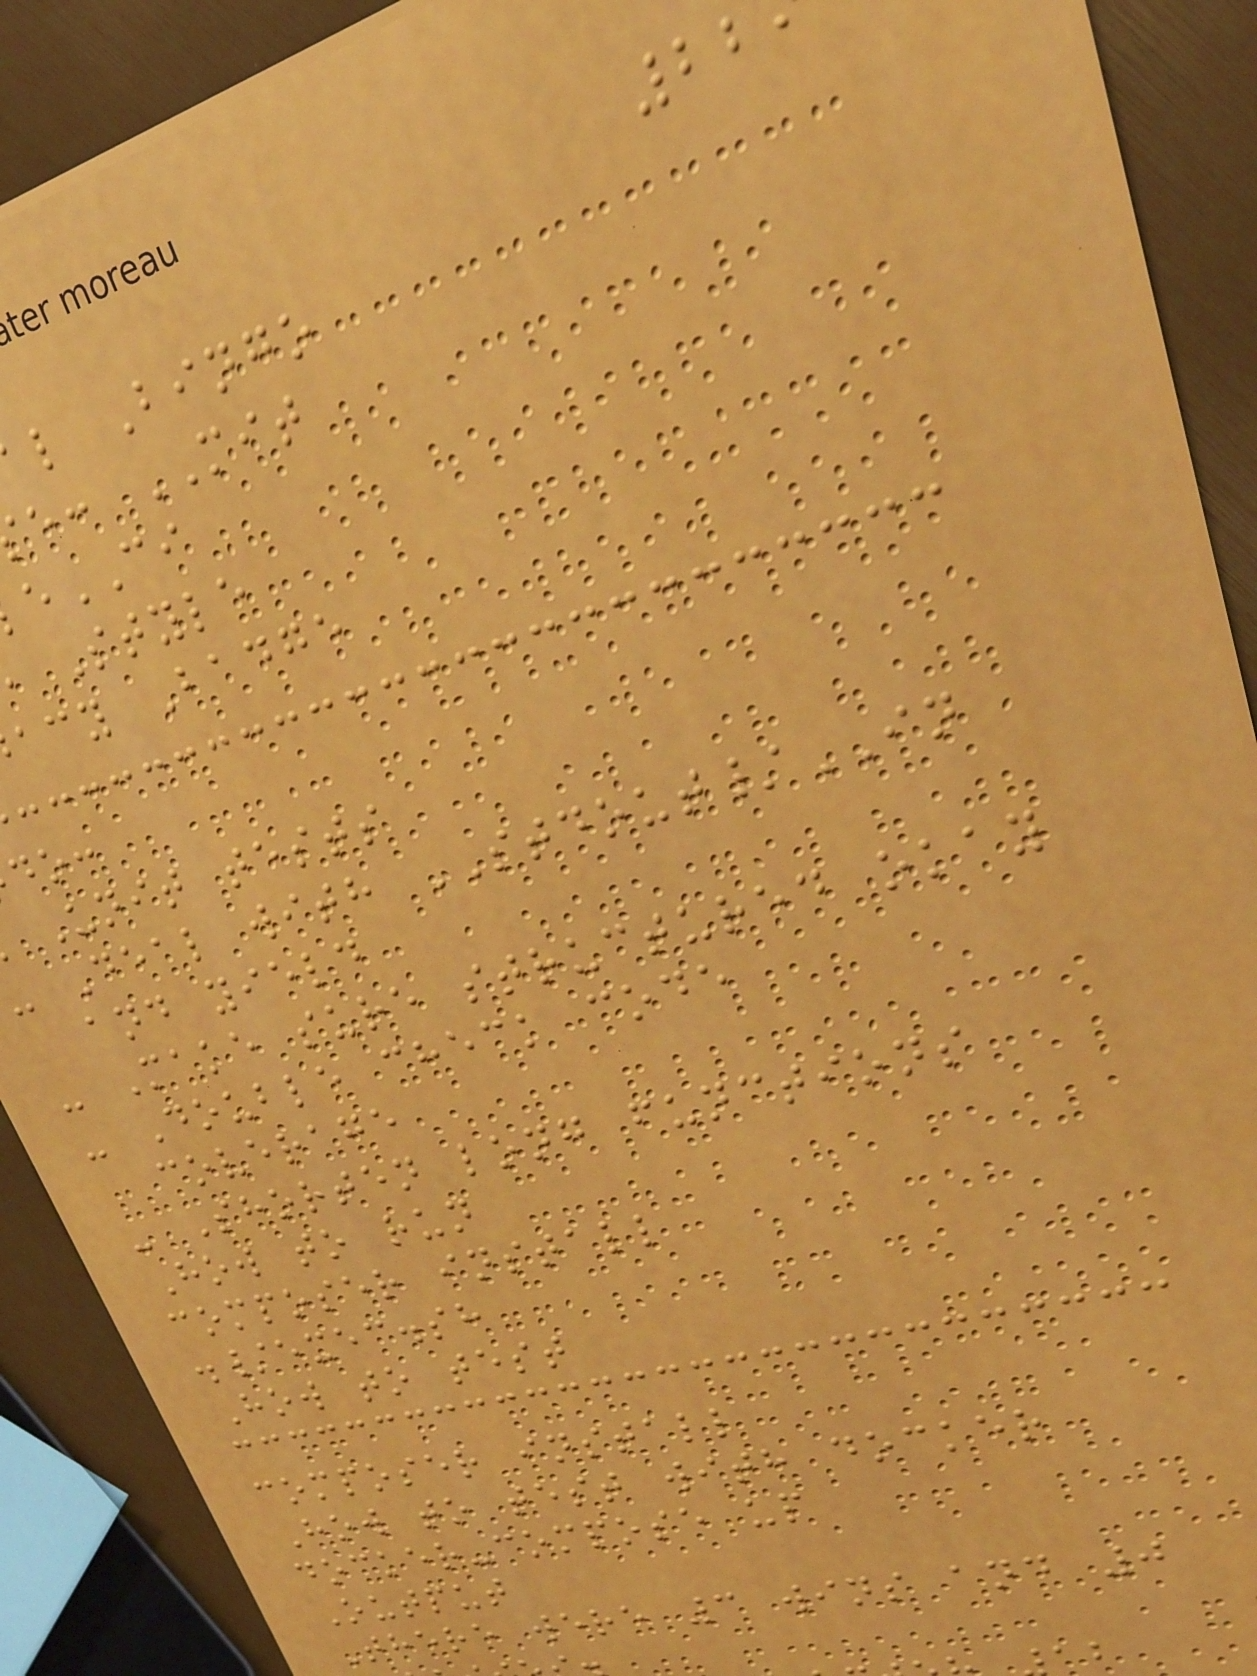l Bingo
e: MIT
eCI
Style
acy Badge
Unit tests
- Deal with STDOUT/IN
and yield
- Make sure structured okay
- Double check code
coverage
- Shorten long functions
How to run
composer install
./exec.sh
How to test
composer install
How to test with docker
docker-compose up
Output
There were 3 wins and 0
